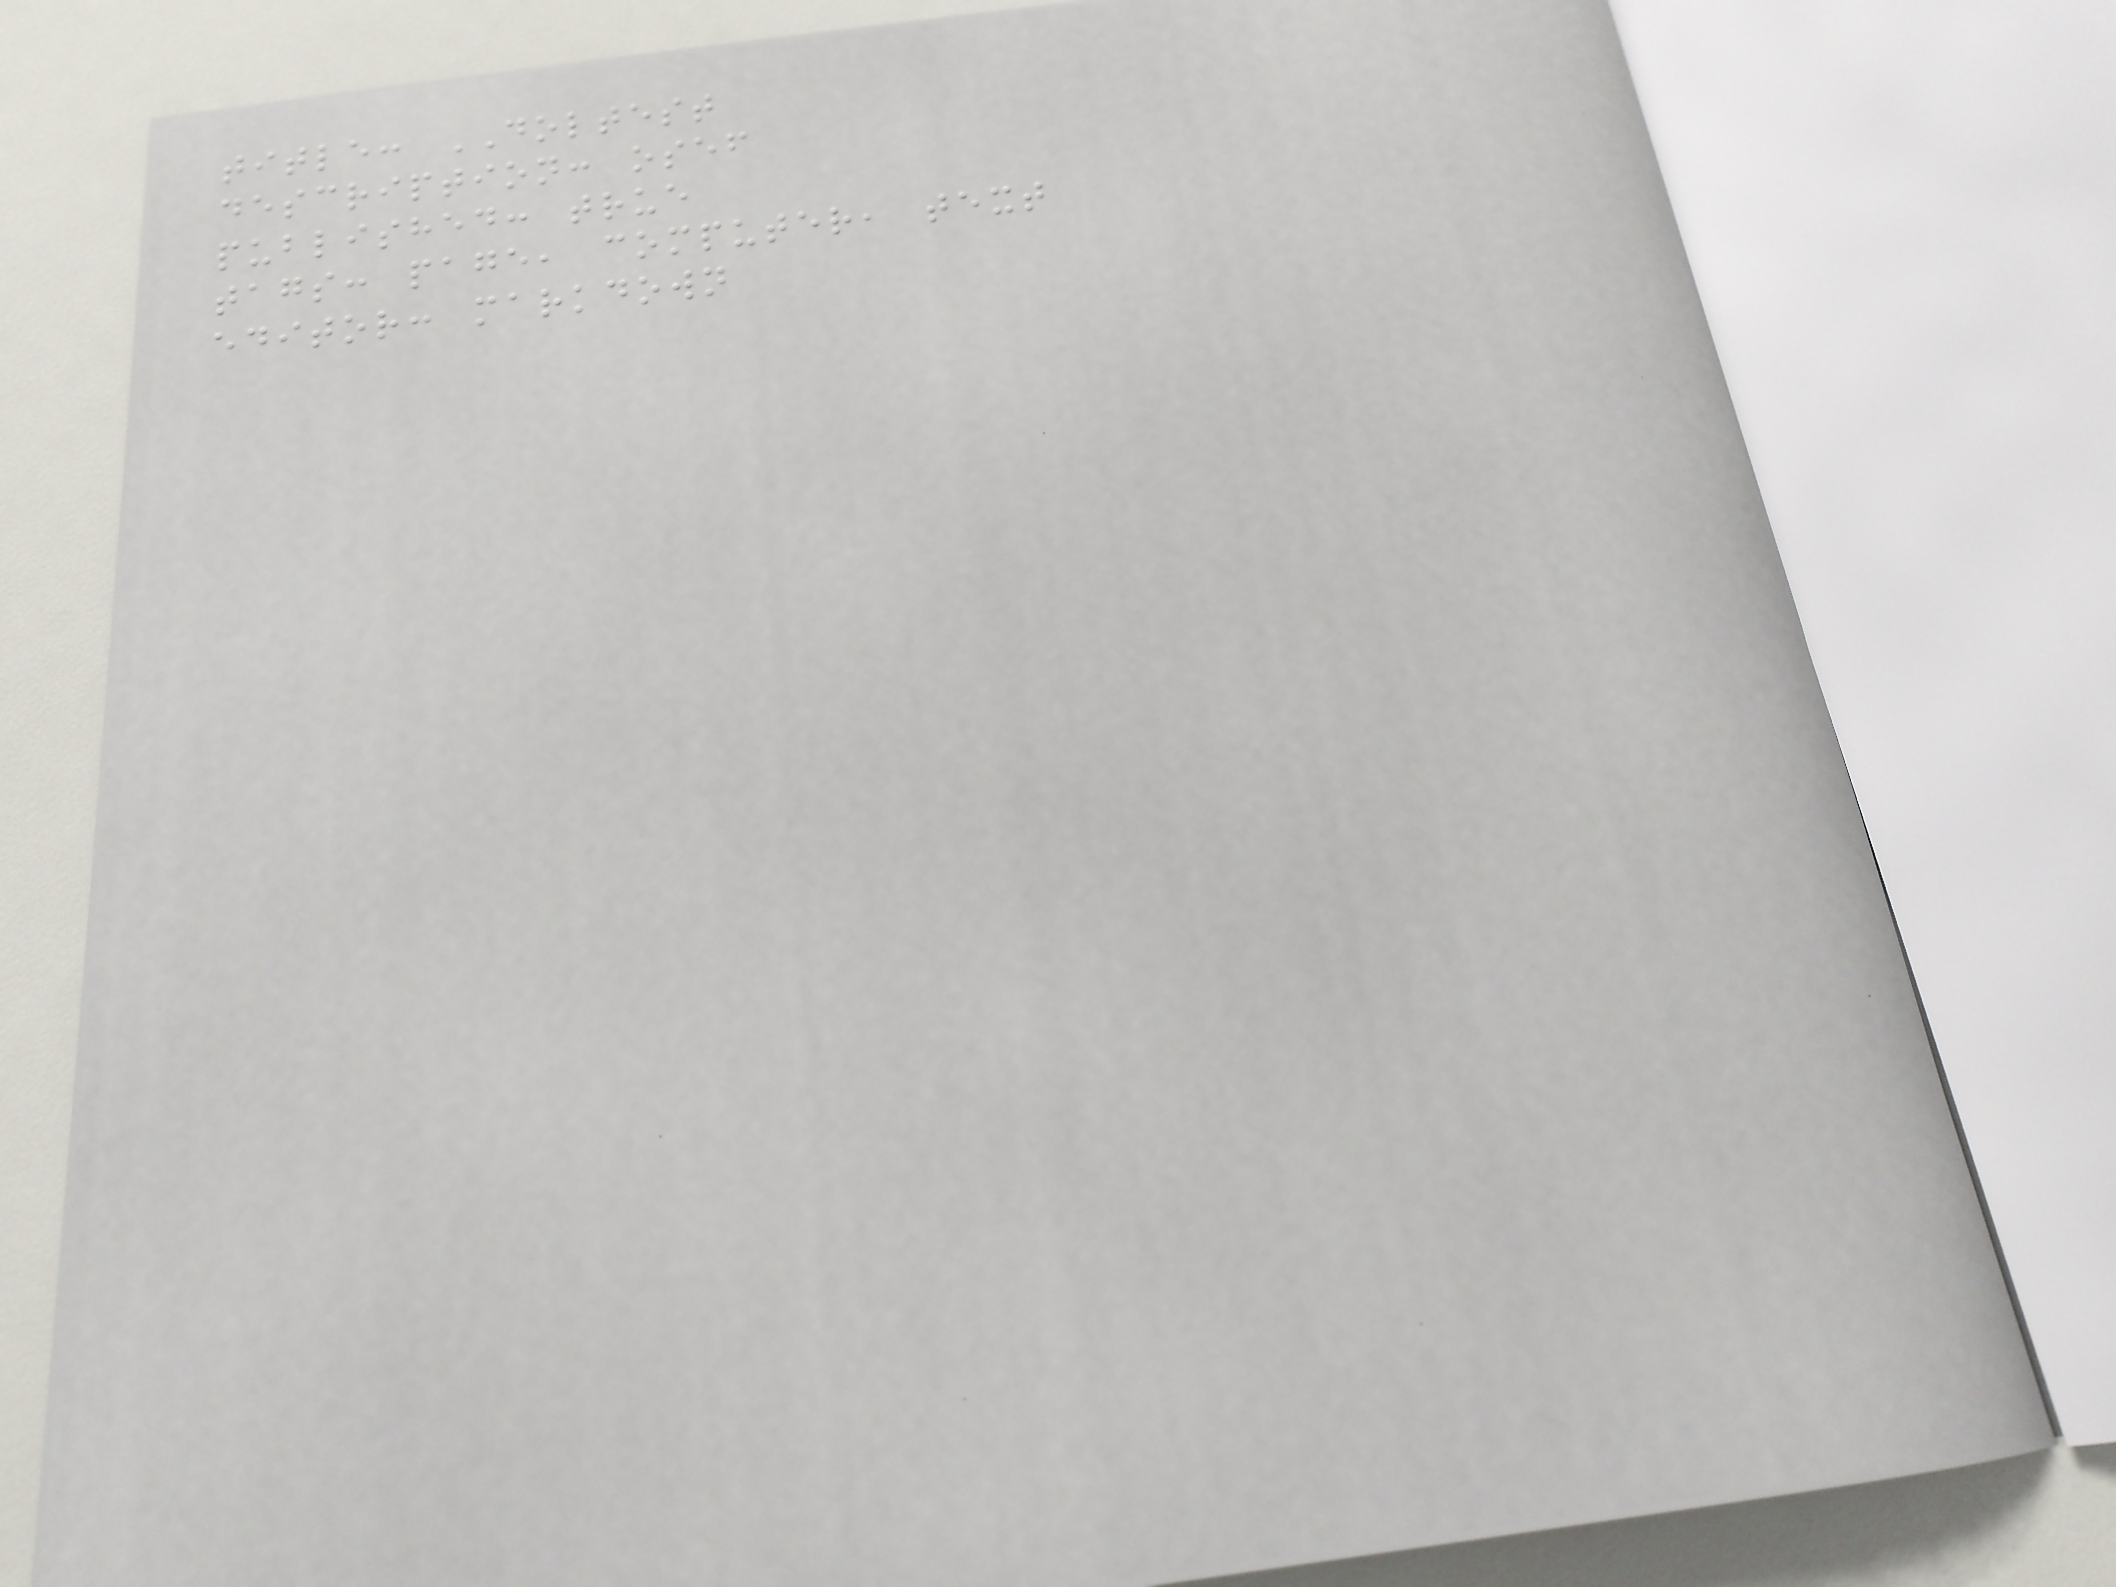title: DOLTEST
description: osef
published: true
tags: page, computer, text
editor: markdown
